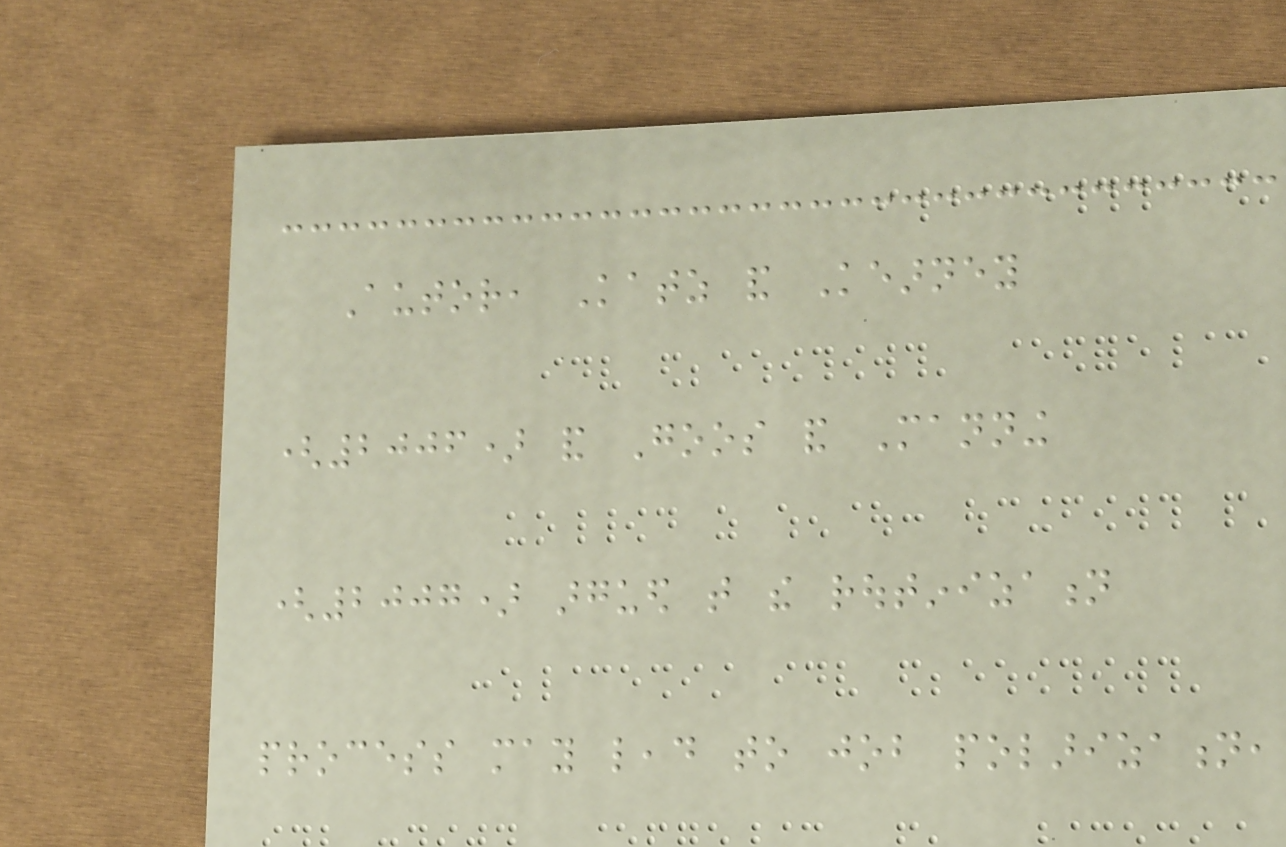Autor, Katz and Kearney
(2006) and Goos and Manning
(2007) argued that the routinization
process may lead to job polarization,
